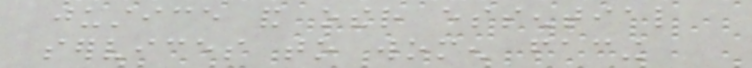justice and other essential
services to women facing
